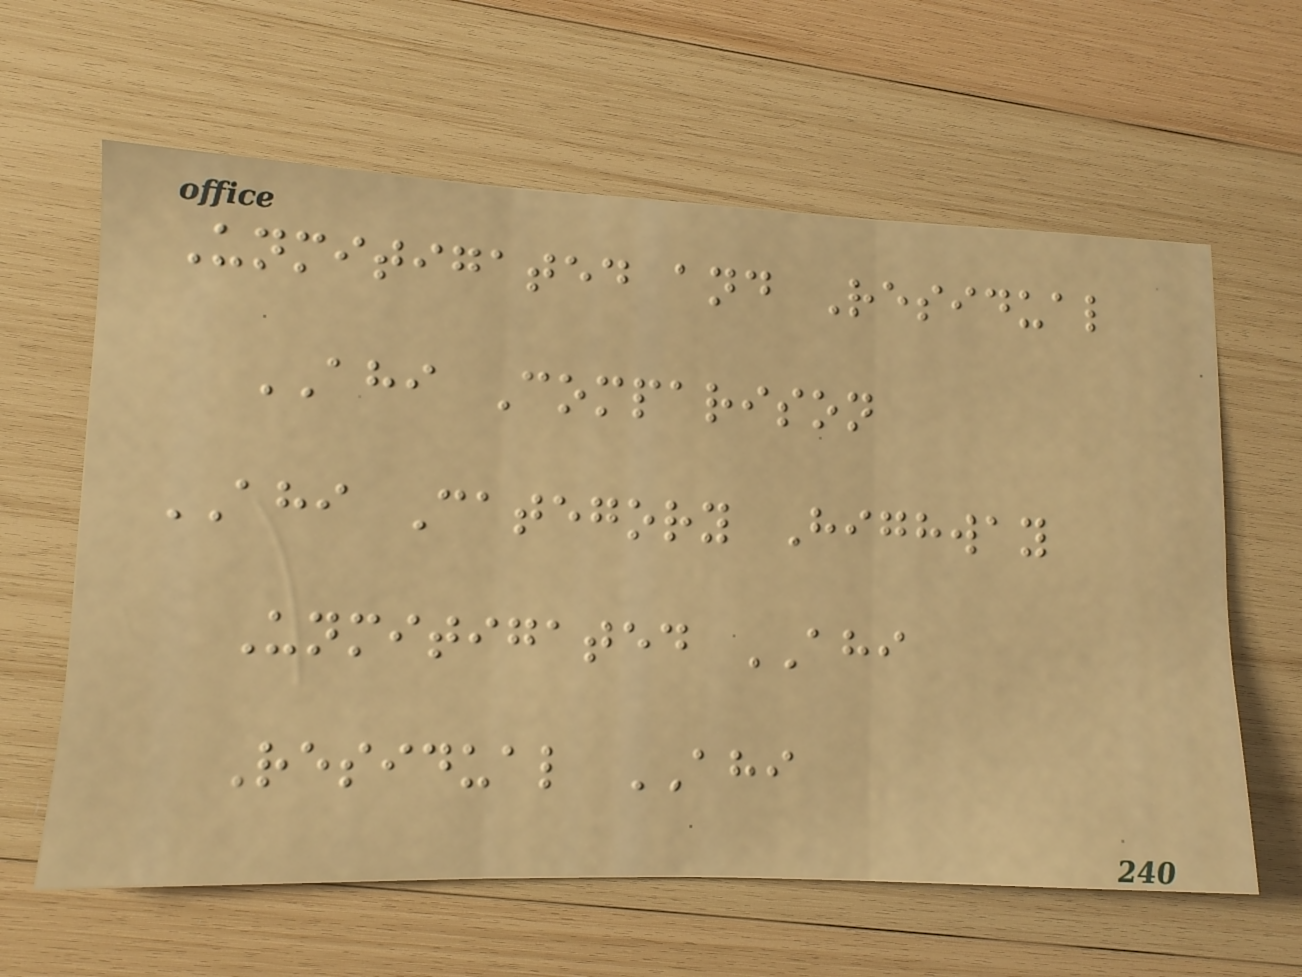Unmitigated and Residual
AHI Comparison
AHI Category Highway
Unmitigated AHI
Residual AHI
